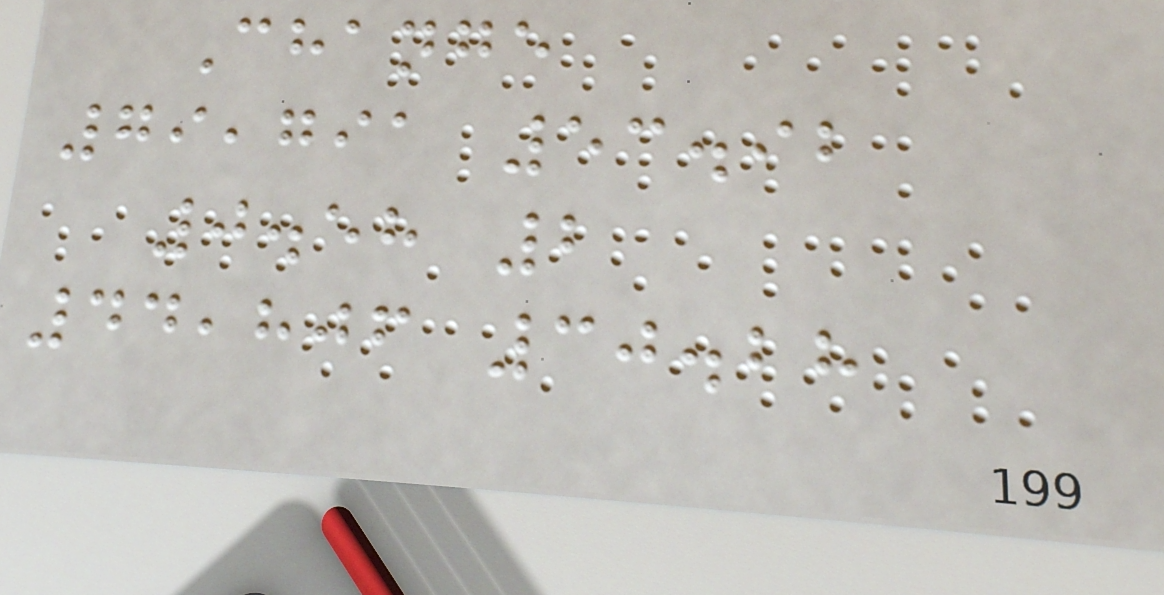Change
79,791 53.92
0.58 2
44,806 30.28
